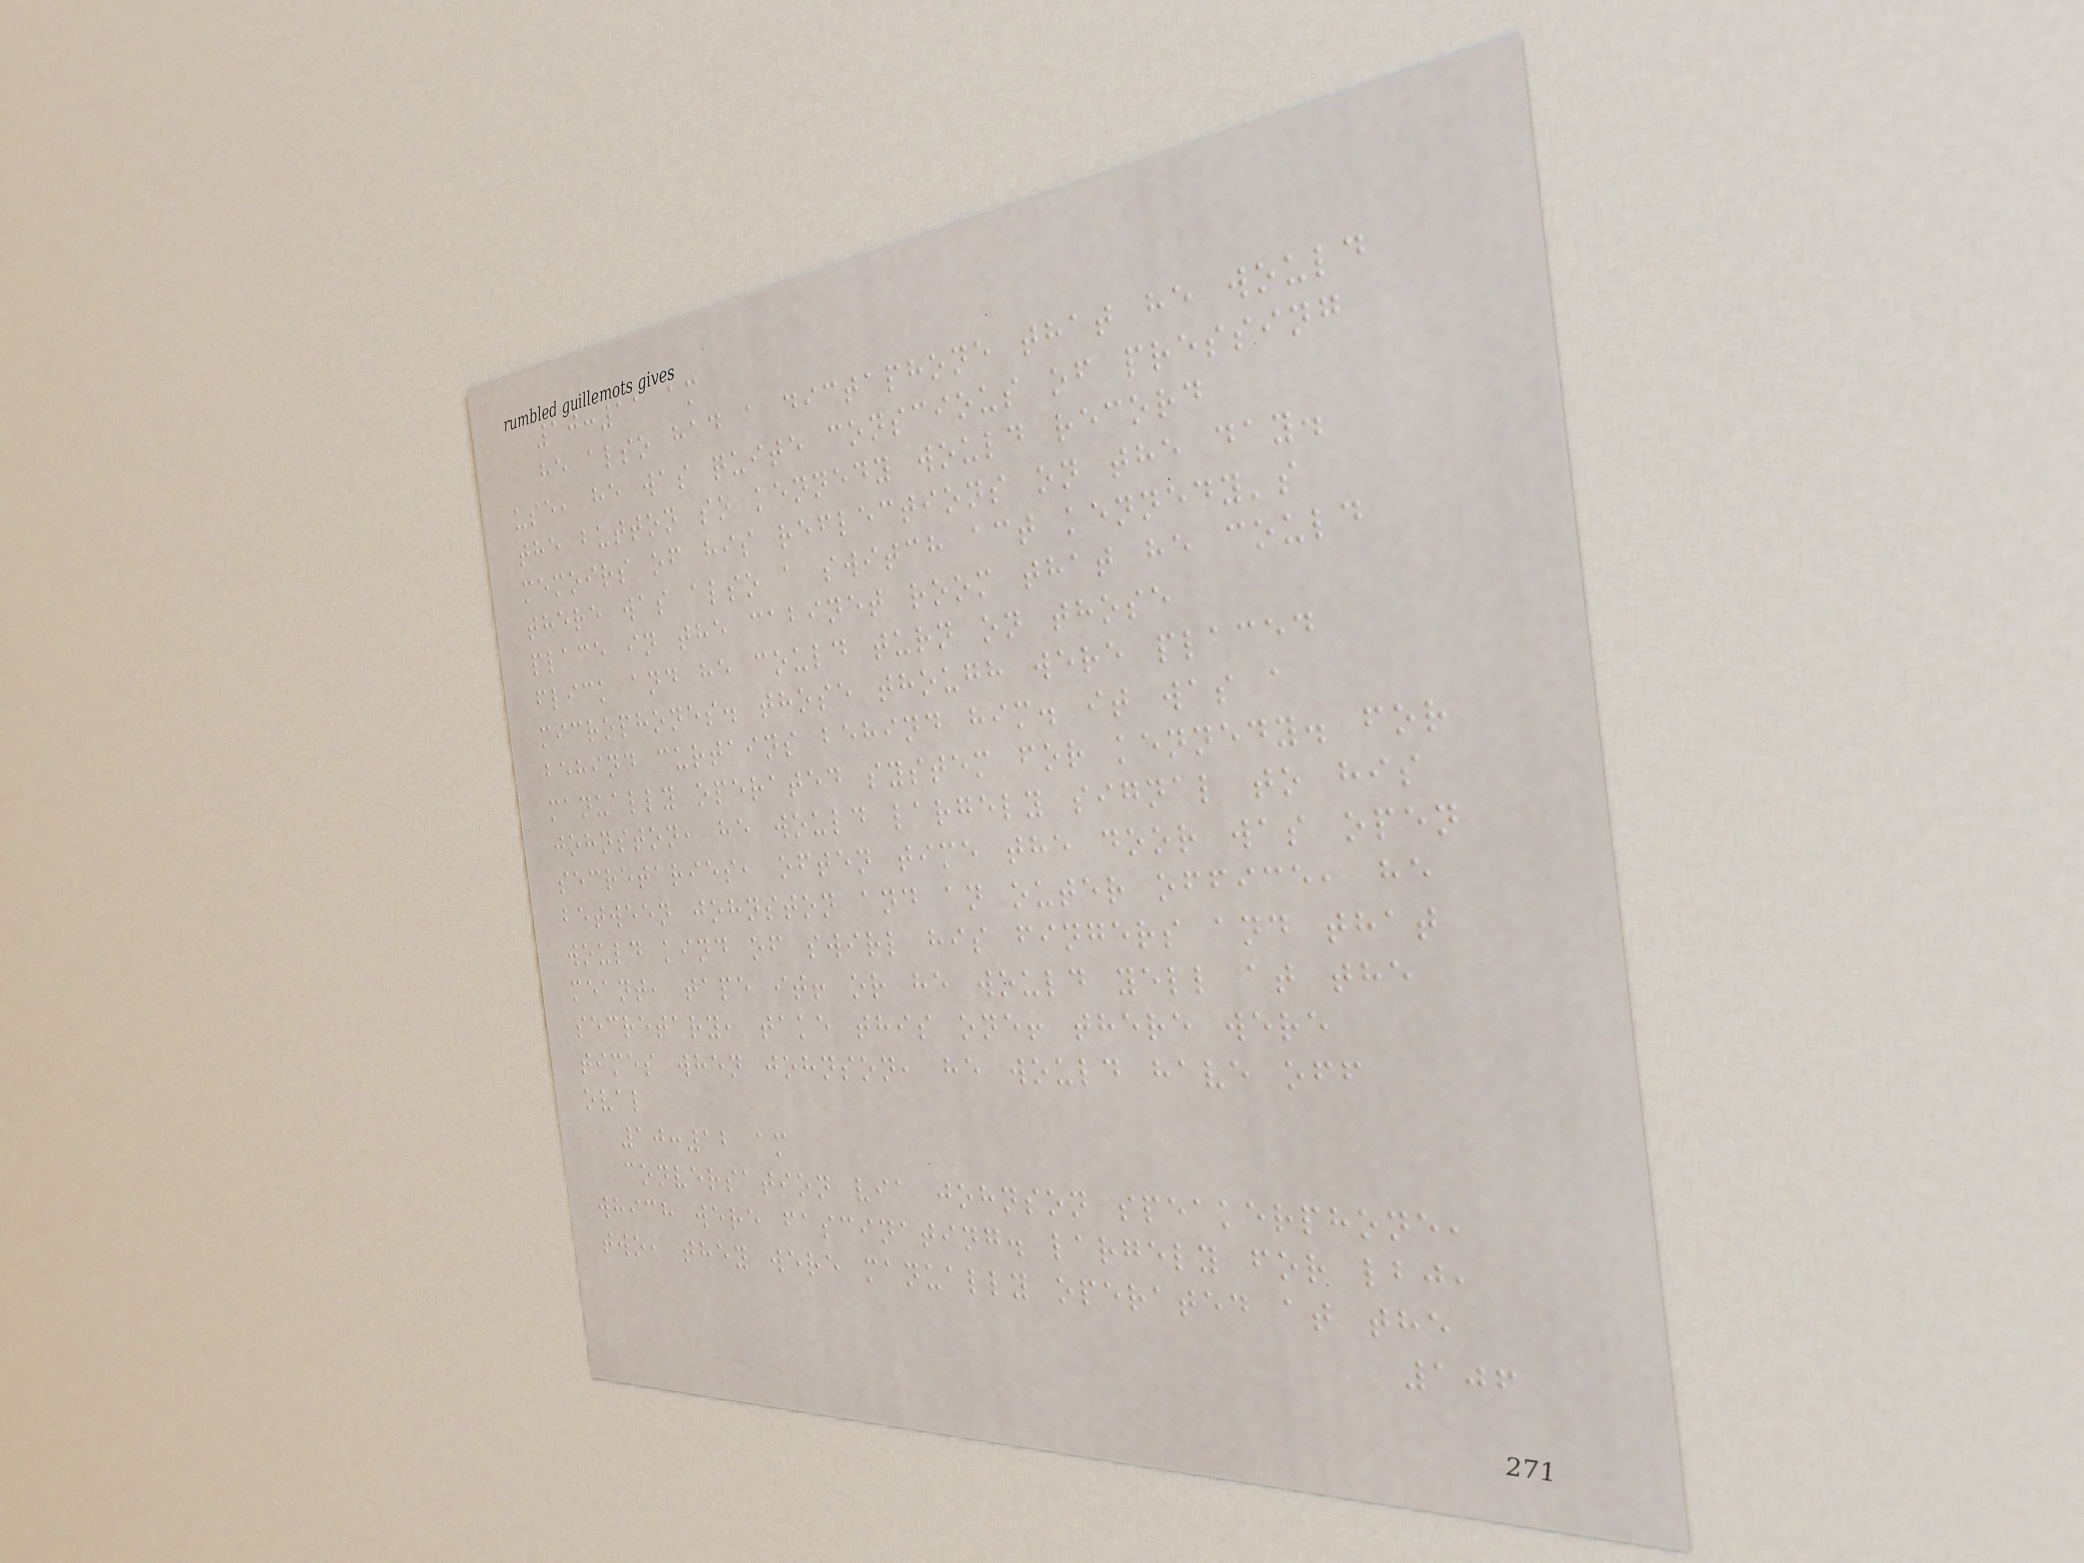10:11 am
he also had a dictaphone that he would
use, he was quite conscious of pressing
the button so kennedy would record
memoirs of his reflections on the day.
there was also a switch act kennedy's
place in the cabinet room that he could
flick and he could turn on those
microphones. those though were placed
behind curtains behind him. it was a
manually operated system for kennedy. for
johnston, he would largely signal to his
secretaries, often time the door was open
between johnston and an outer office, he
would kind of swirl his fingers and that
meant, tape it! or he would yell at the
secretary, take this one! there were
times when johnson, he would have off
oval
10:12 am
conversation via johnson speakerphone,
which were fascinating. largely for lbj,
two, they were manually operated at the
106
